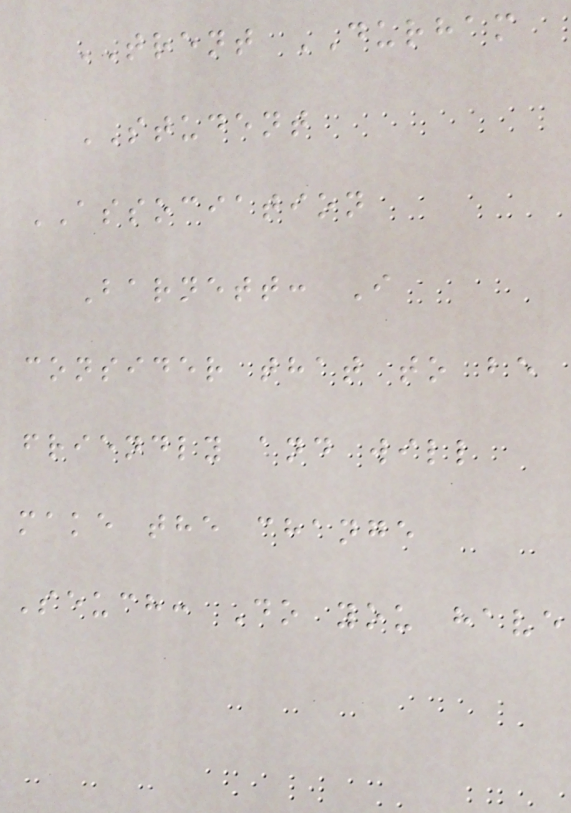TRENT DURHAM
STUDENT
ASSOCIATION
Barnett: I
consider that to be
friendly and will
make the change
Seuch: Do you have
